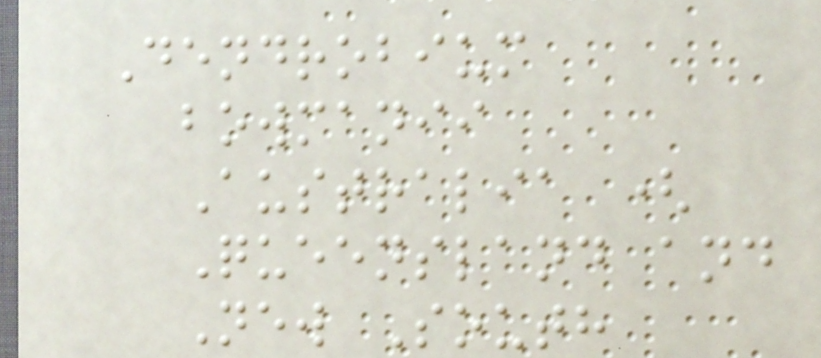Dendrobium
bowmanii
Australia (
Queensland and
New South
